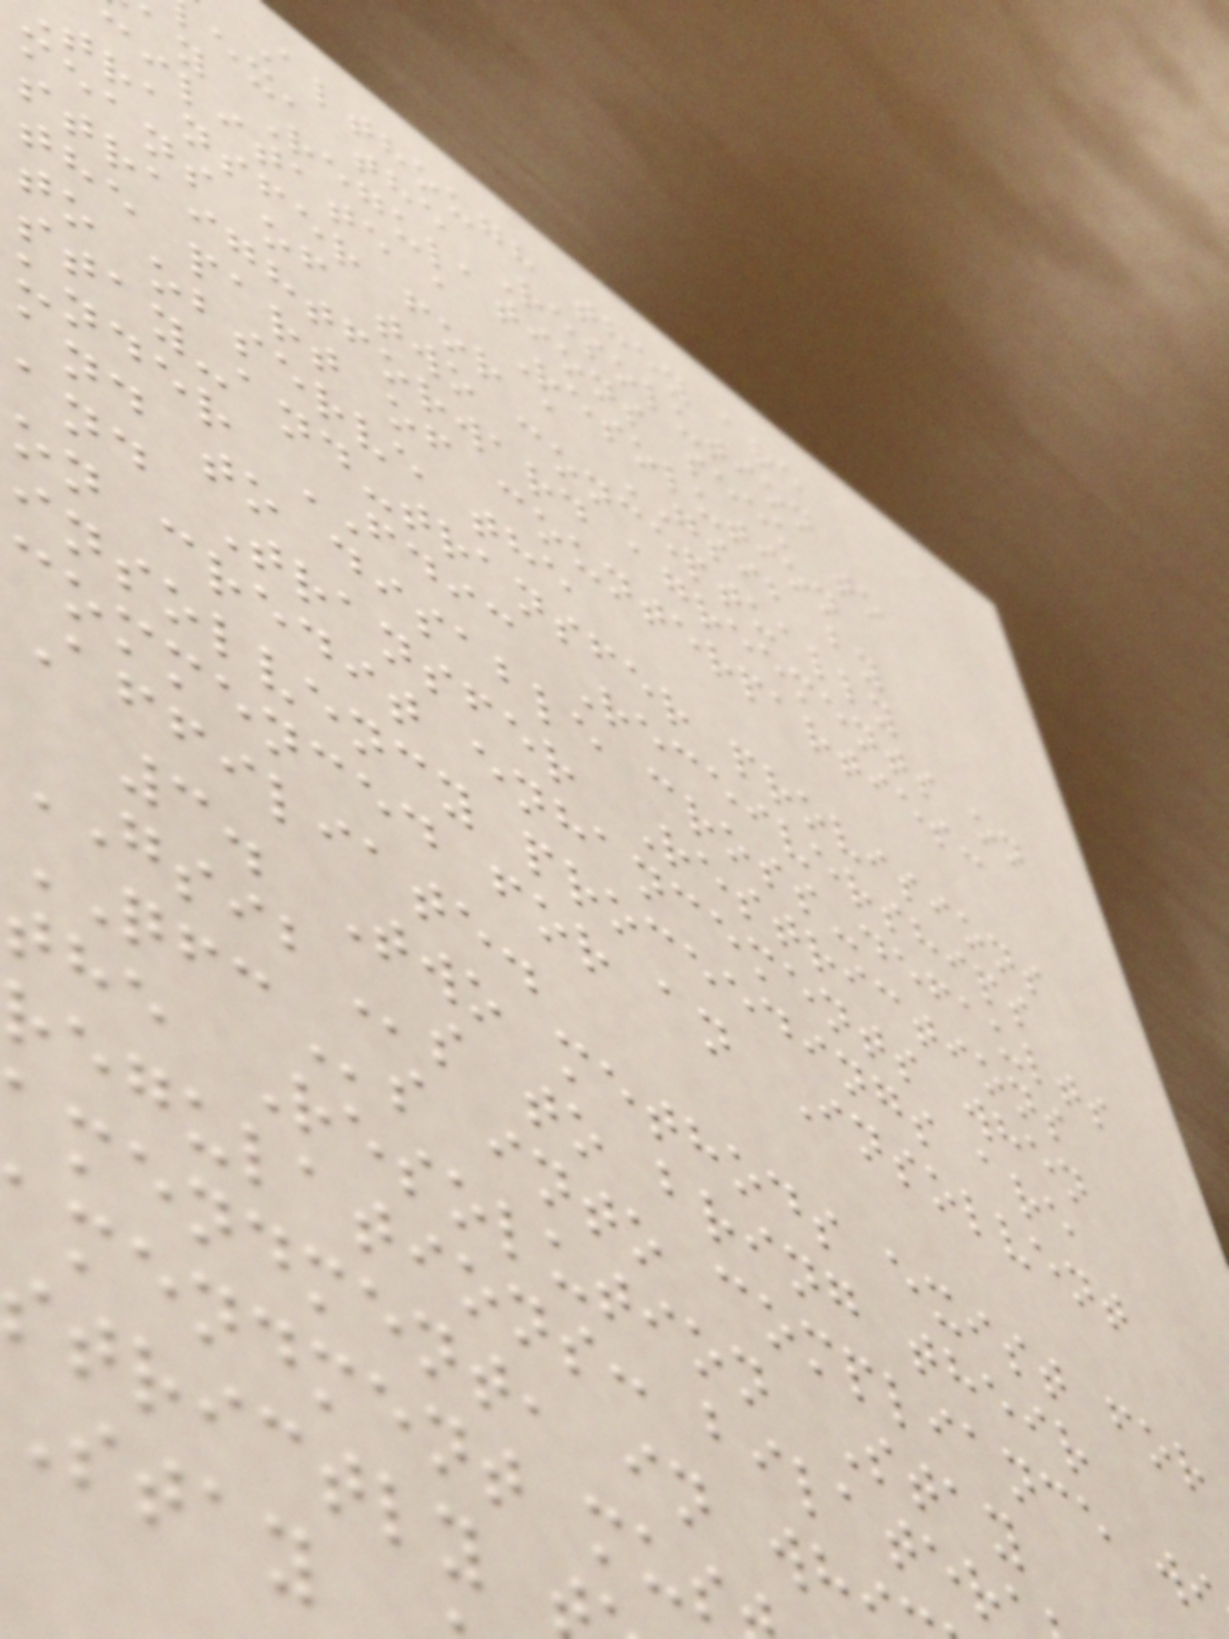Although they are
ex, the Resolution
ay Regulations seek to
cilitate a Resolution
transfer for a GSIB by
means of two conceptually
straightforward agreements on
the part of counterparties:
to observe the
stay-and-transfer provisions
under FDIC Receiverships
and to disable cross-defaults
and Transfer Restrictions
on credit enhancements when
insolvency proceedings are
commenced for an Insolvent
Affiliate.
3. Two methods exist for
GSIBs to bring their
QFCs into compliance wi
the Resolution Stay
regulations: bilater
amendment, in wh
mendment mus
trictly
